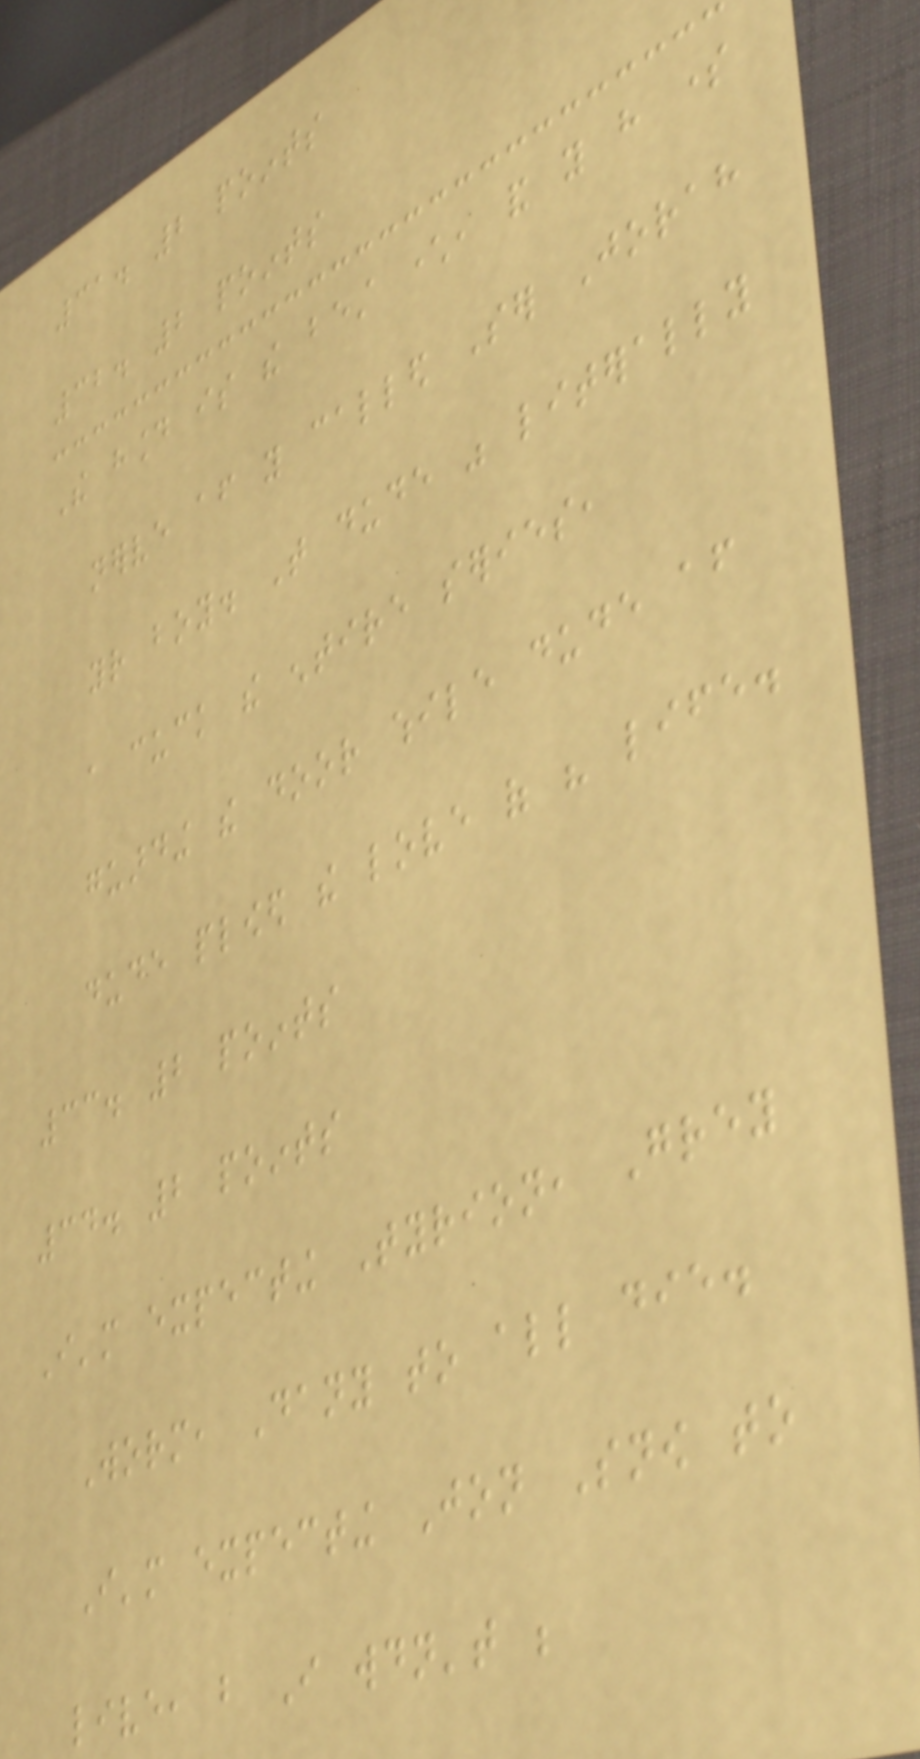31. 2 points
32. 2 points
The hound is the best character, and you have some
nerve after you called Ser Jorah
your boy. That dude was literally
a cuck the entire series,
guarding the door while dude after
dude plowed the love of his life.
33. 2 points
34. 2 points
I'm expecting Tyrion, Grey
Worm, Dany to all die.
I'm expecting Jon Snow to
live, but I wouldn't be
